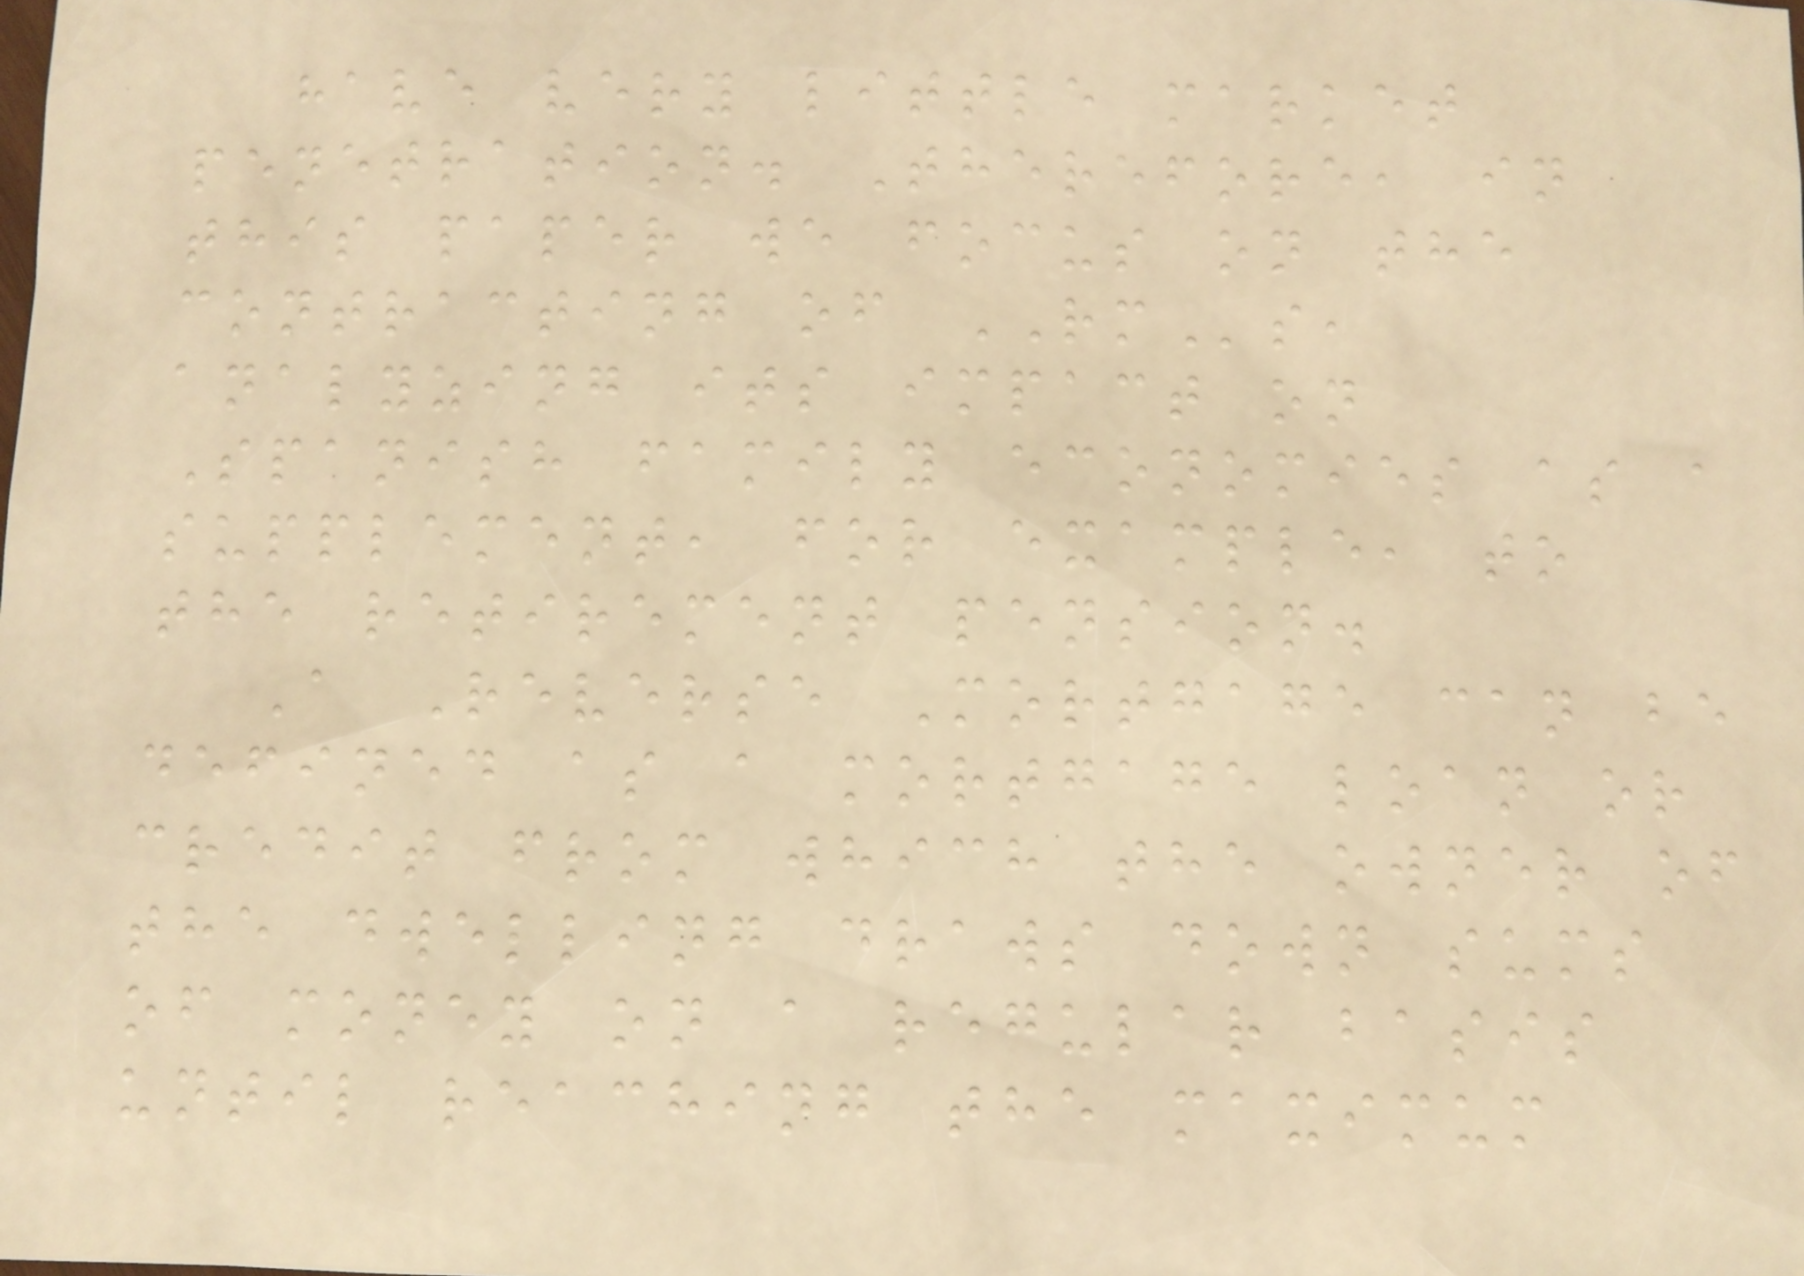have very little market
penetration. Therefore, in
this paper we focus on the
contracting of RMs,
analyzing its impact on
Spanish family economies as a
supplement, for example, to
the retirement pension.
A Reverse Mortgage can be
defined as a mortgage loan or
credit from which the owner of
the dwelling draws down sums
of money on a regular basis
until reaching the maximum
